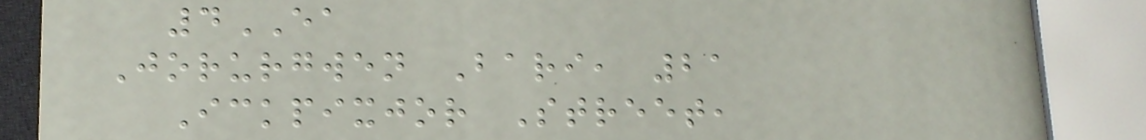4EA
Jorurgwen Bari, 21
Ickpixjor Street,
